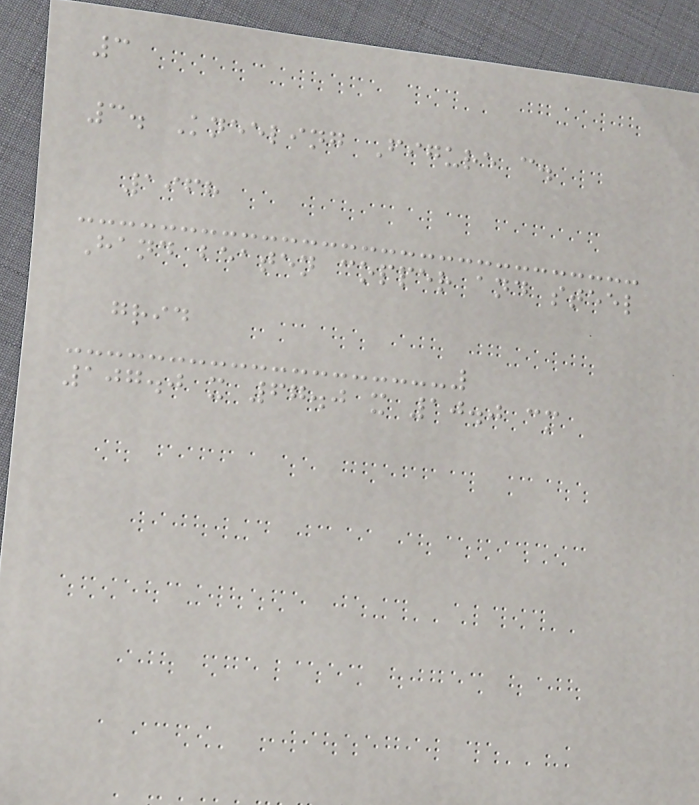3
3. Kneeling Figure c.
1968
Hand beaten copper and steel
grid
107.0 x 67.0 x 10.0 cm
